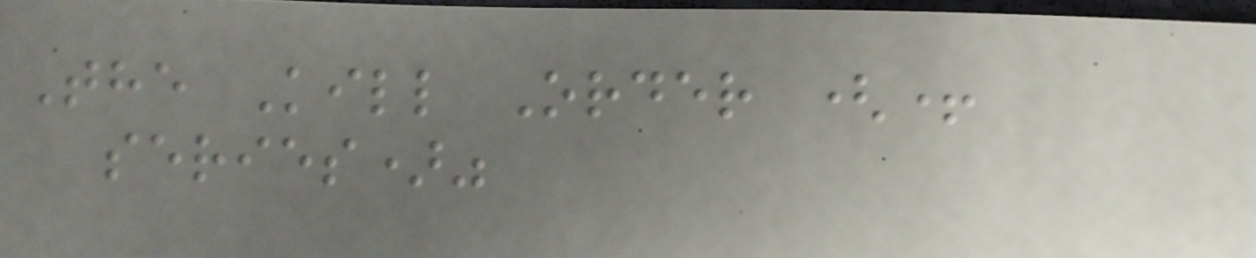The Kill Order (+
series)"
